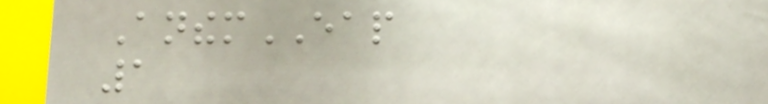AnthemEAP
1
